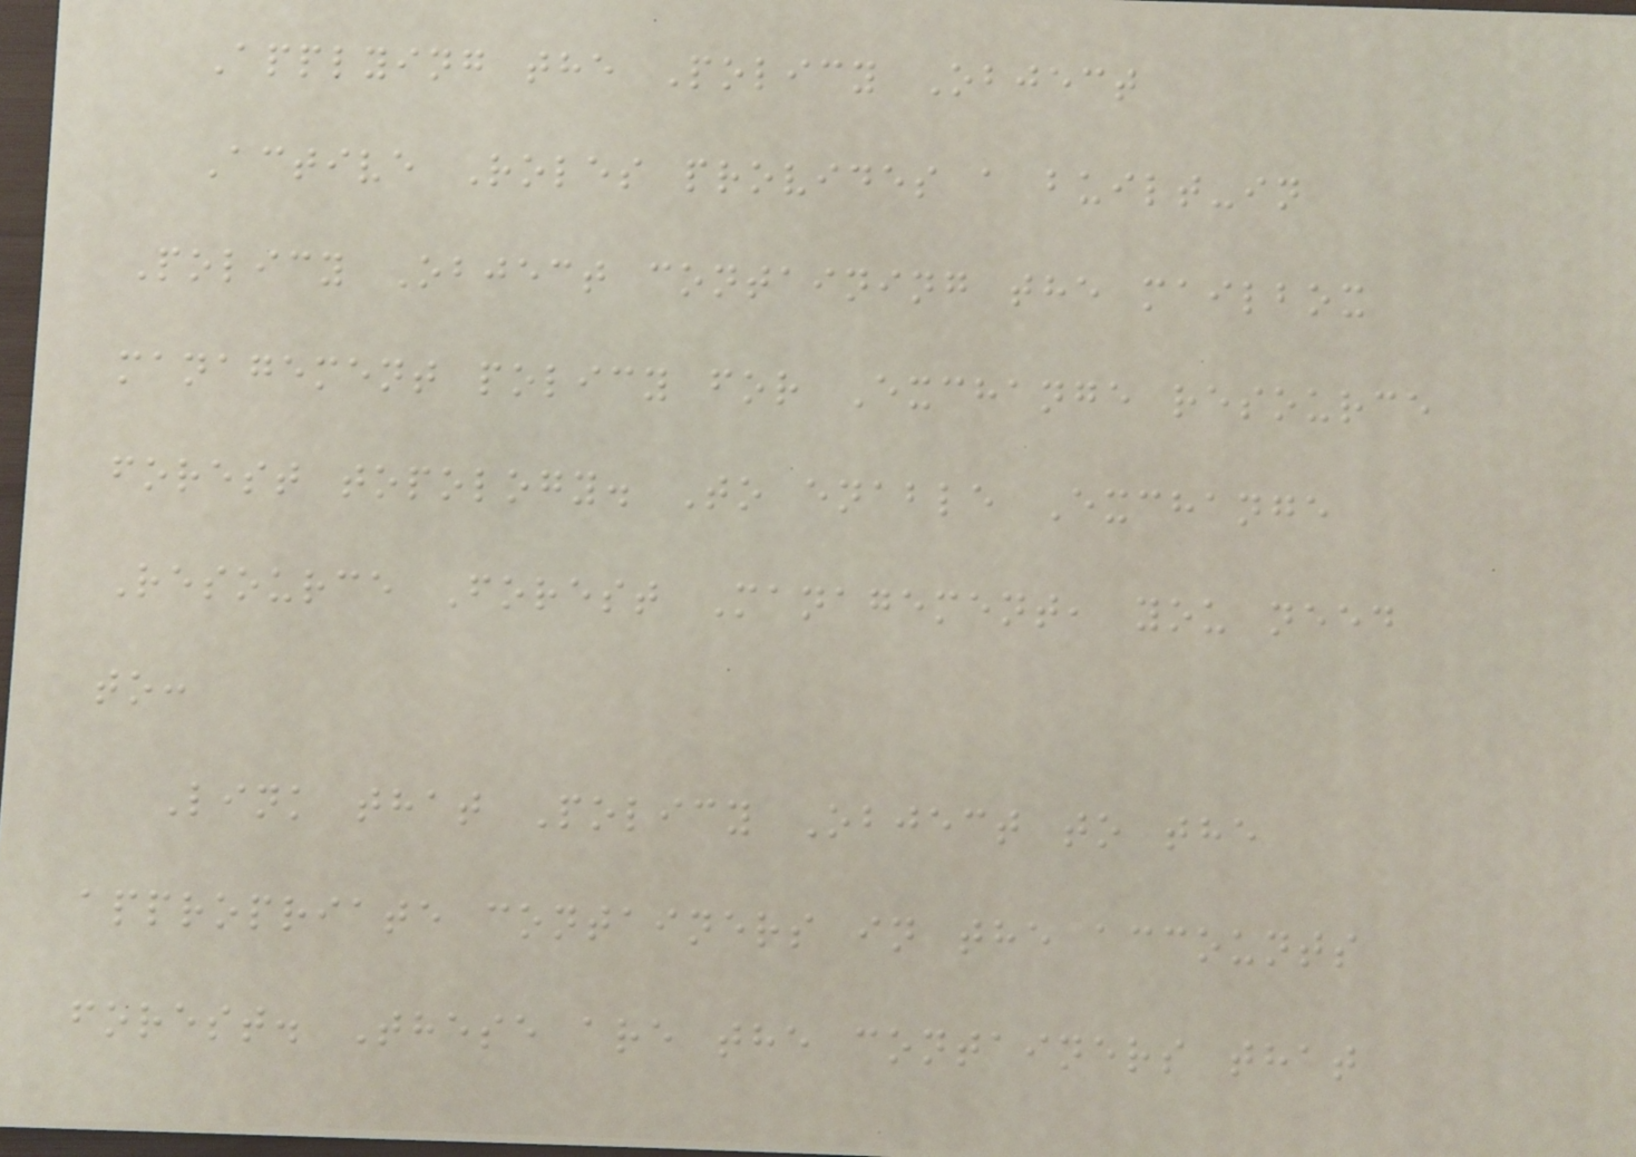Applying the Policy Object
Active Roles provides a built-in
Policy Object containing the mailbox
management policy for Exchange resource
forest topology. To enable Exchange
Resource Forest Management, you need
to:
Link that Policy Object to the
appropriate containers in the accounts
forest. These are the containers that
